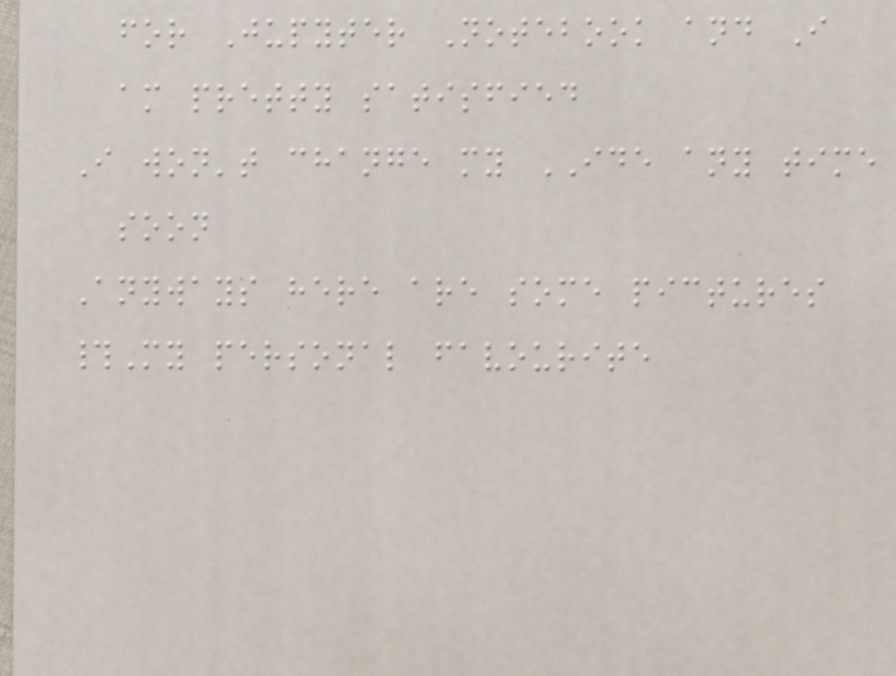for Jupyter Notebook and I
am pretty satisfied
I won't change my IDE any time
soon
Anyways here are some pictures
#My personal favourite
